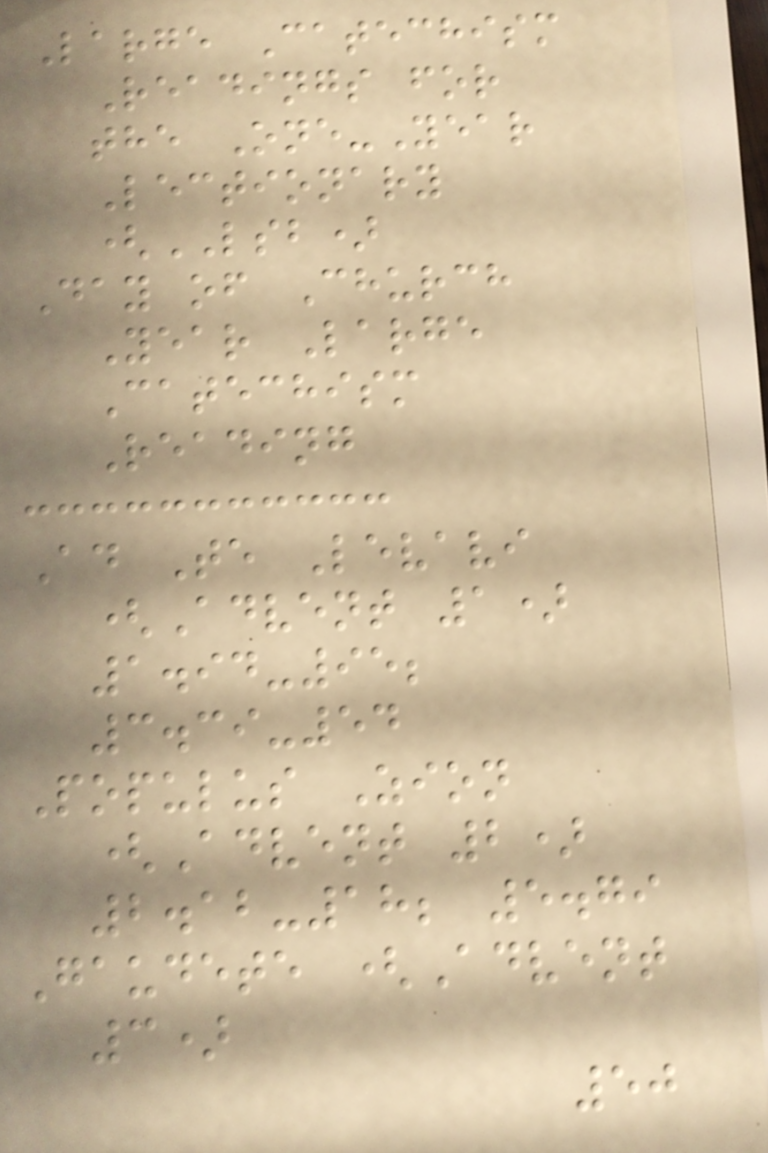Large Catechism
Readings for
the One-Year
Lectionary
(LSB)
Day of Church
Year Large
Catechism
Reading
Ad Te Levavi
(Advent 1)
1.94-95;
3.39-54
Populus Zion
(Advent 2)
2.12-18; 5.79
Gaudete (Advent
3)
50
